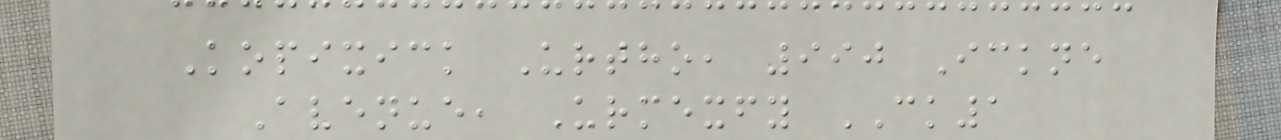Kopixick Urtho, 990 Ickne
Avenue, Urmexfy CK1
